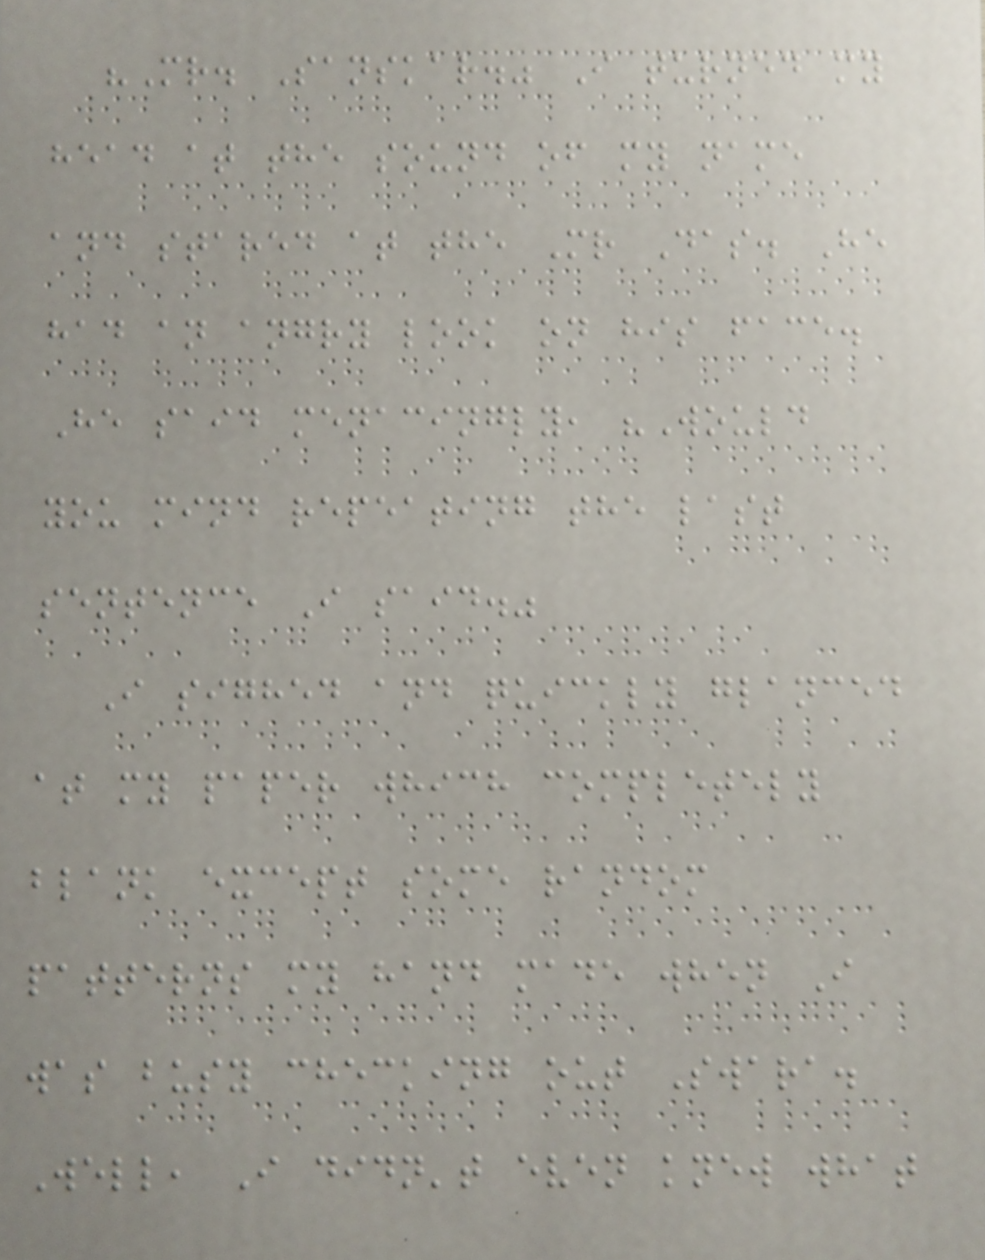"Mr. Sanskar." I turned my
head at the sound of my name
and stared at the Mr Das. He
had an angry look on his face.
He said menacingly, "Would
you mind repeating the last
sentence I said."
I sighed and quickly glanced
at my paper which completely
blank except some random
patterns my hand made when I
was busy checking out Swara.
Well, I didn't even knew what
